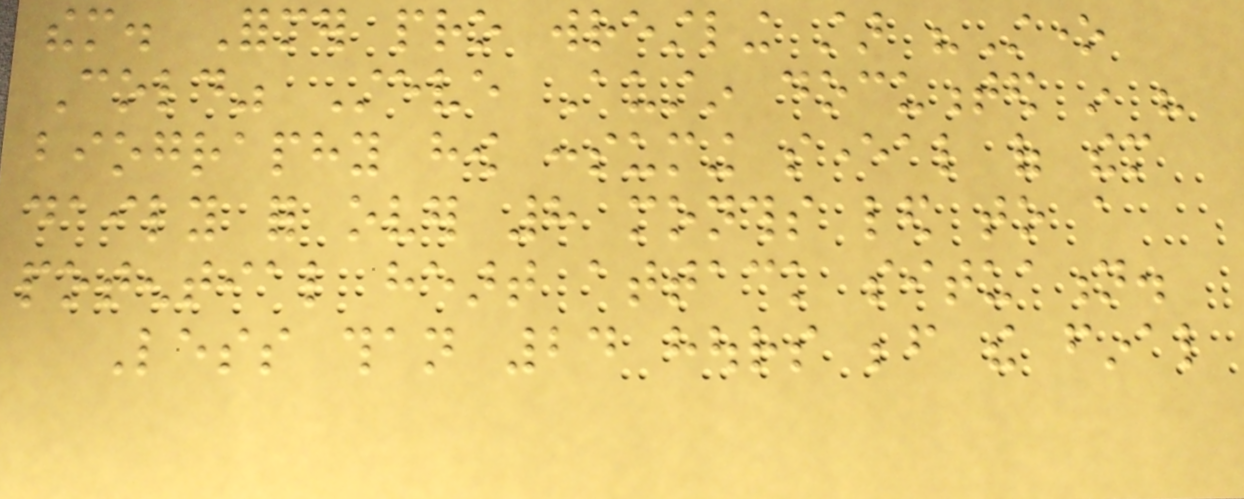them. Former pro wrestling star "Stone
Cold" Steve Austin documented in his
biography how consuming several of them
daily for over 8 months led to a
potential heart attack situation.
Less than 24 hours before the final
